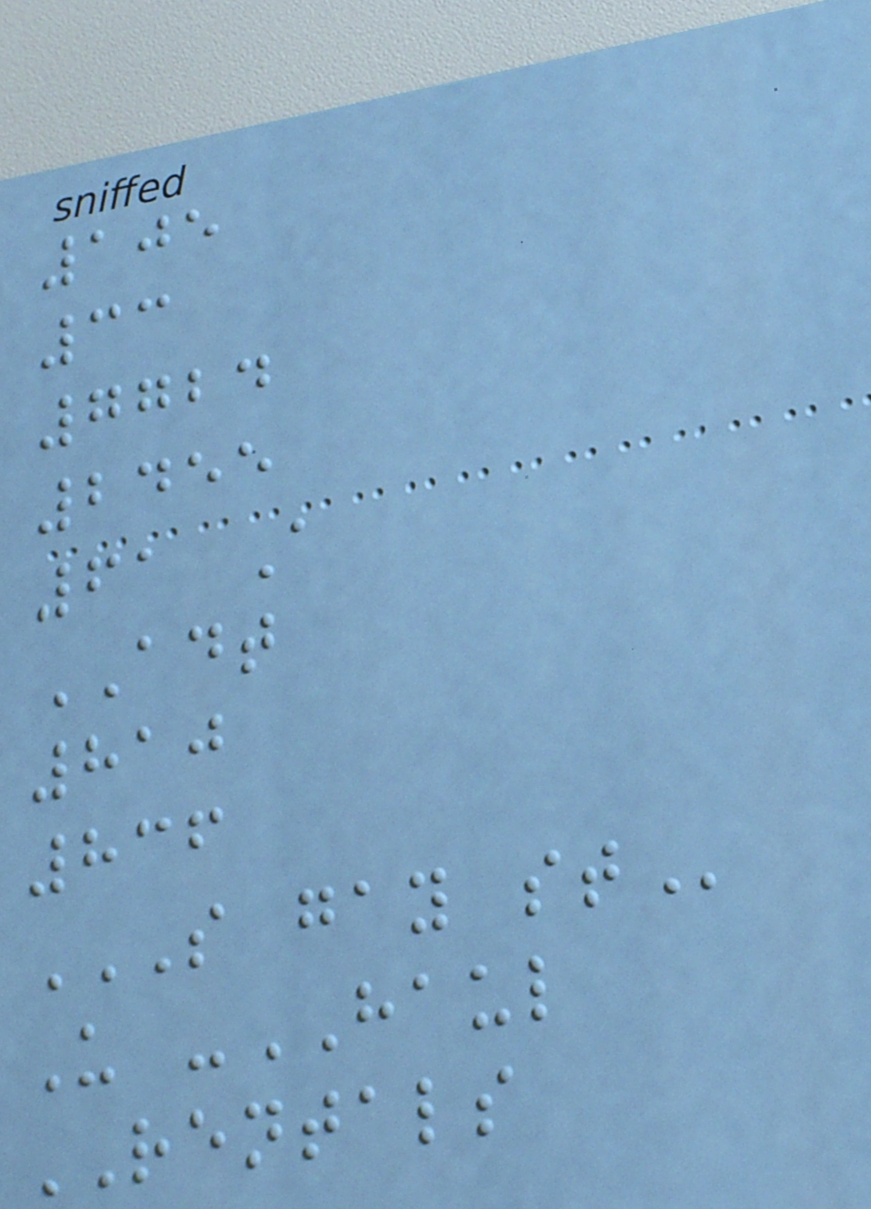105
33
7724
2455
61 A
ADT
810
836
S GAY ST
U -HAUL
RENTALS
